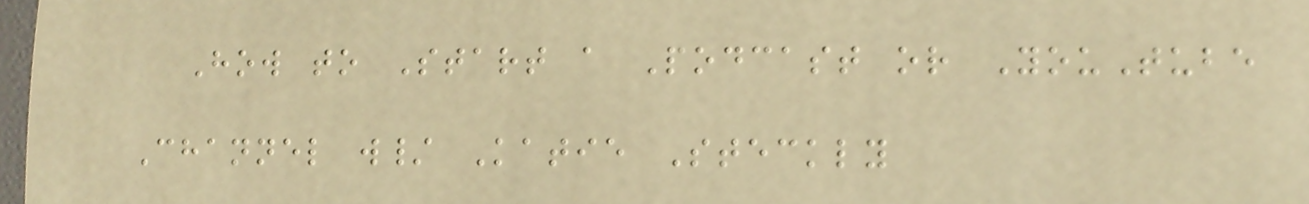How to Start a Podcast or YouTube
Channel w/ Katie Steckly
